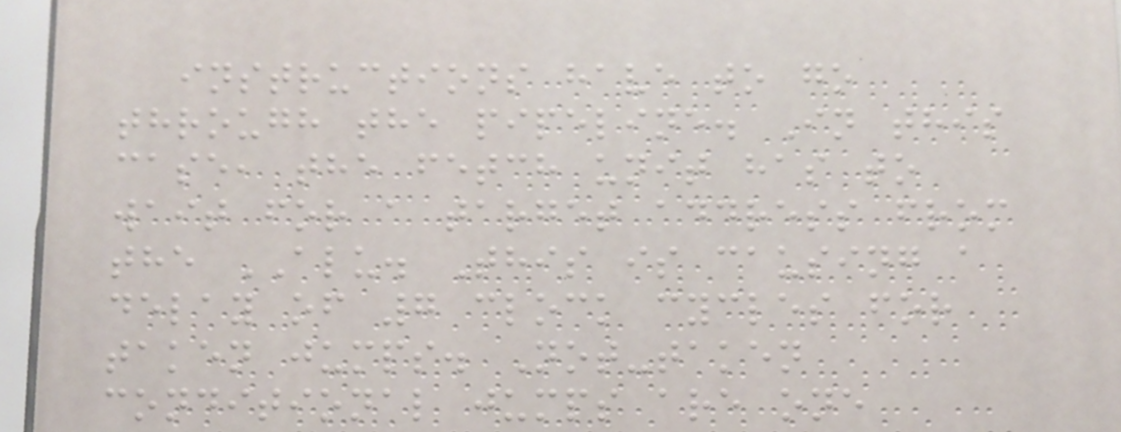instructions have to go
through the pipeline. In this
case, the fetch unit has to
wait for a target address from
the ALU. This is causing a
delay of 7 clock cycles for
taken jumps. Not-taken
conditional jumps are one
